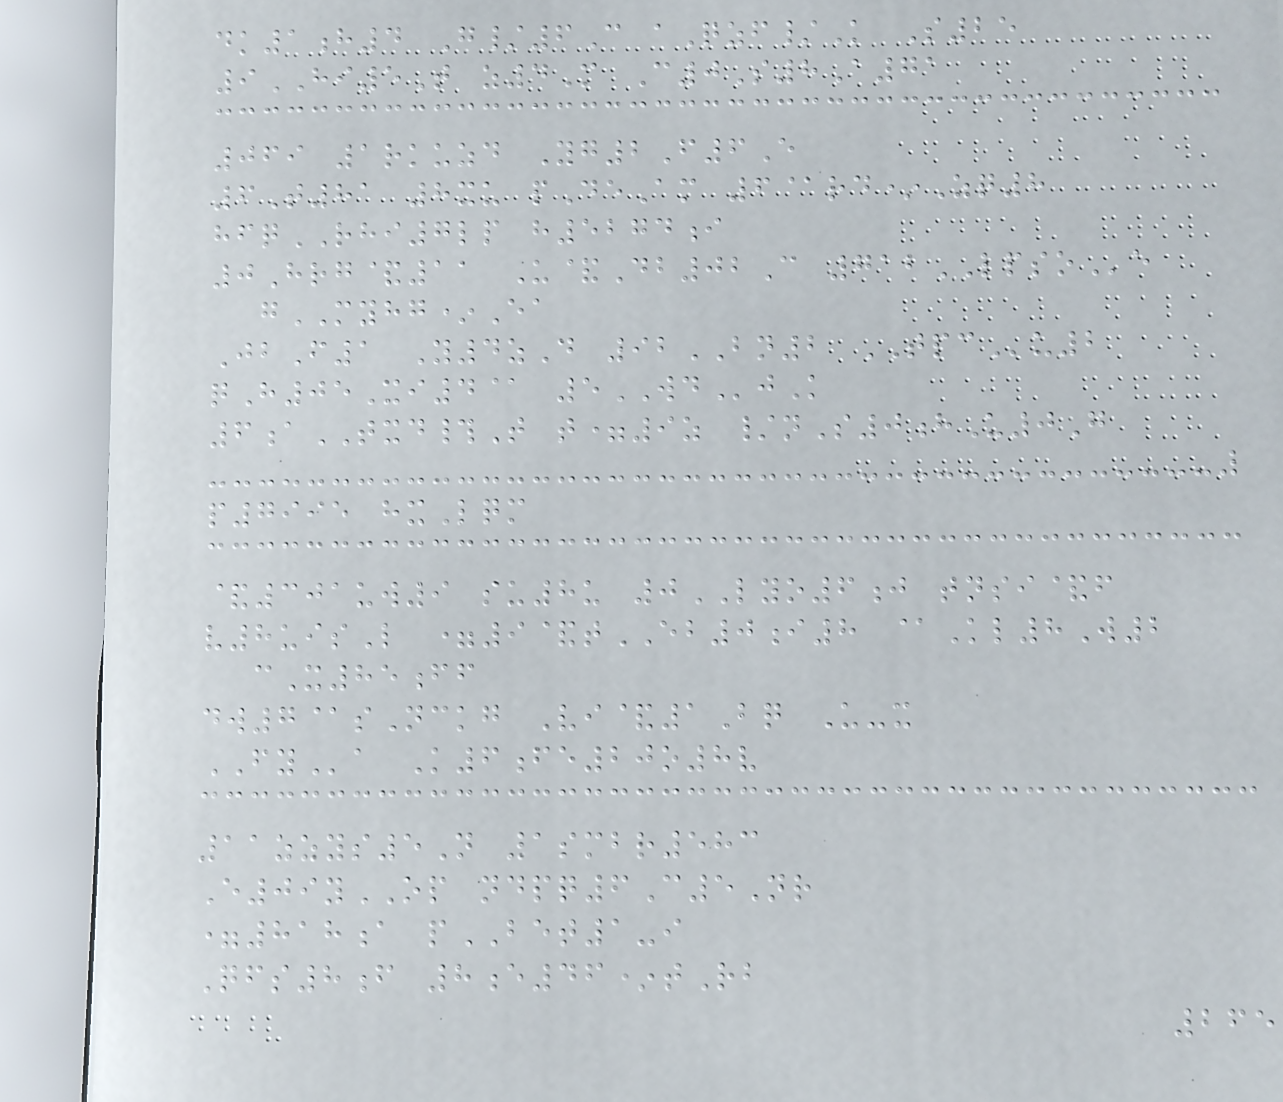dk1h4 G/6C aQzf/K S25
9HI5T z4M C0S8A71
069 1rkuzd Yg2F6E
6T81 8xu pDeAm 6@rd*Zq8
hfqRHI7lp h5274i
0Hrg&11 U&Db02C 712LPSOe
gMYHG*Ea
JbF1 Y4zD 92BN2 TPCu2
qH05Xi4@ 5WDjK
6aTXD#T t=9z /nS0hU0G
p7995 hxLqm
&301uw9 su8u 0LYO6j tnsi&f
v8uisL =9&tEB0i8 @Kl8W2
cX85ff
dw7@sNckg Vi&1Bq U-x
FYa K6fe20o8v
11zzys5N 1smbr583
E09yOP ndpq6C5Nr
=818a pBET1-i
Qfs8f 8e46*tRb
265
